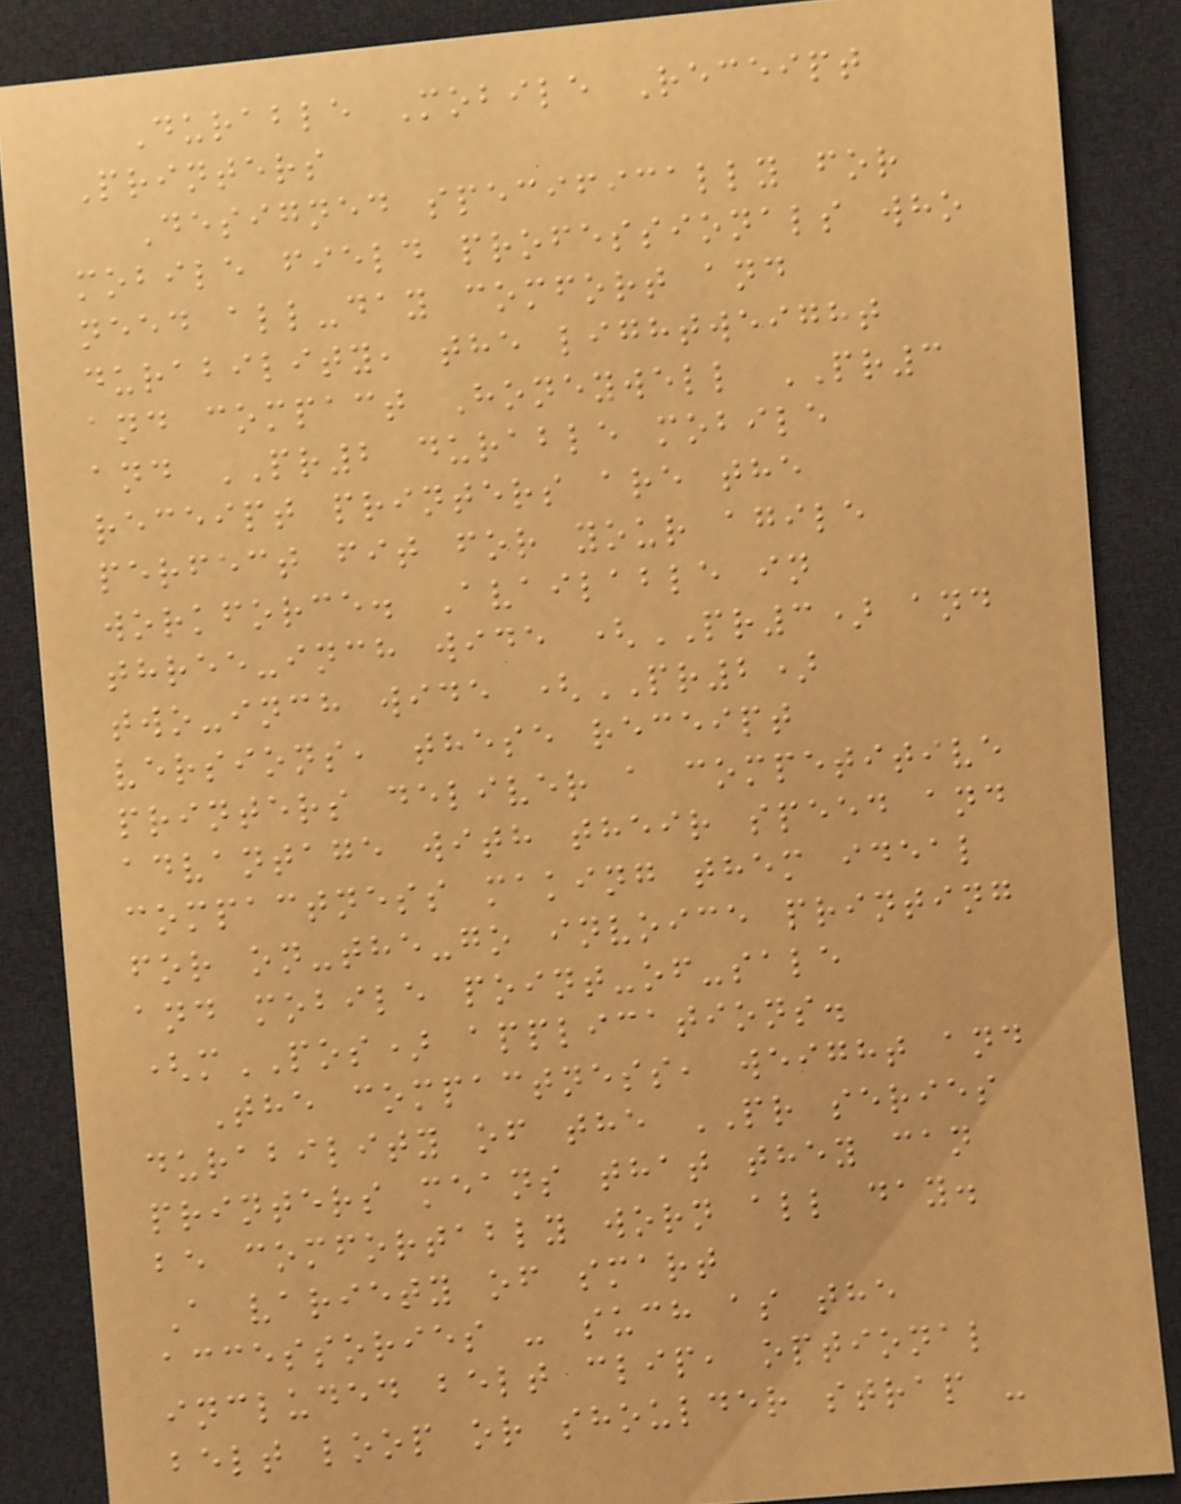Durable Mobile Receipt
Printers
Designed specifically for
mobile field professionals who
need all-day comfort and
durability, the lightweight
and compact Honeywell PR3
and PR2 durable mobile
receipt printers are the
perfect fit for your agile
workforce. Available in
three-inch wide (PR3) and
two-inch wide (PR2)
versions, these receipt
printers deliver a competitive
advantage with their speed and
compactness making them ideal
for on-the-go invoice printing
and mobile point-of-sale
(mPOS) applications.
The compactness, weight and
durability of the PR series
printers means that they can
be comfortably worn all day.
A variety of smart
accessories - such as the
included belt clip, optional
belt loop or shoulder strap -
